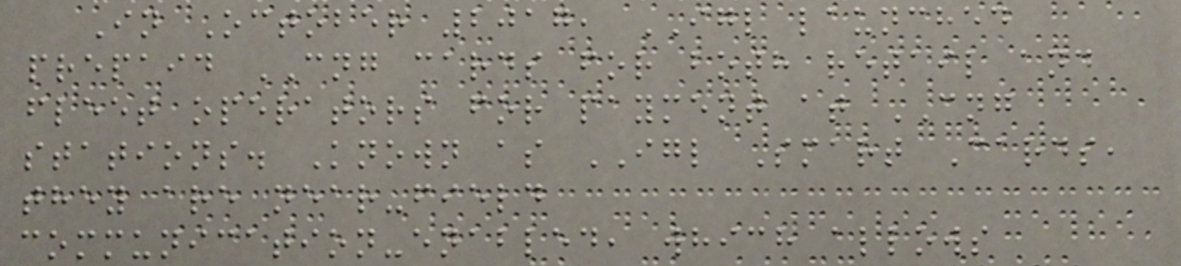In October 2017, IGL launched
prepaid CNG cards for both retail and
fleet operators for payment at CNG
stations. Known as IGL Smart Cards,
they are near-field
communication-enabled, which allows
